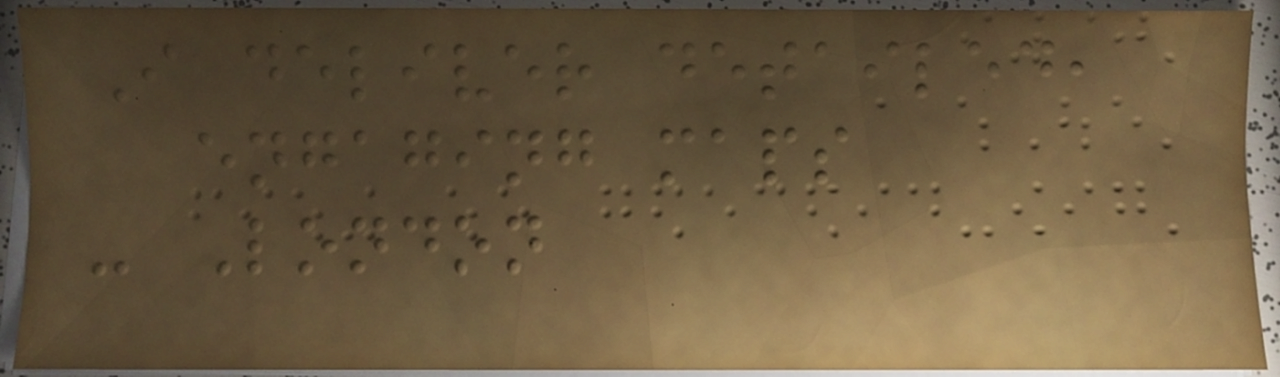I deliver detailed,
engaging maps
- London
